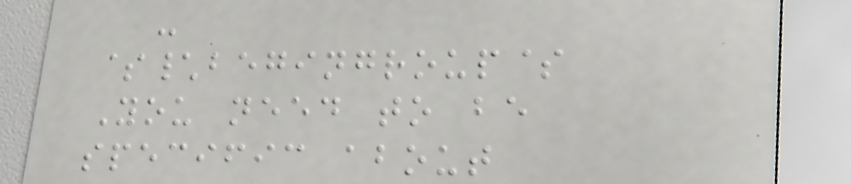-
$\begingroup$
You need to be
specific about
